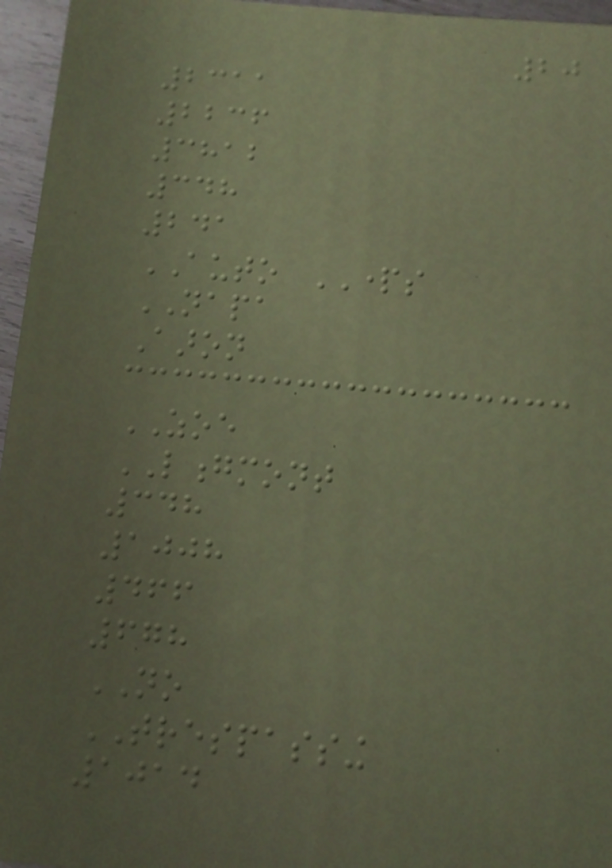20
2311
2236
3812
348
241
AUTO PARTS
NAPA
Aaron
ZOE
LONGMONT
348
1008
466
678
NO
TRESPASSING
1014
